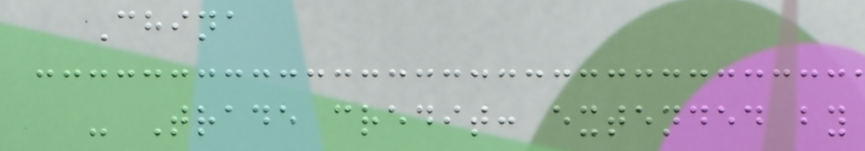China
- Trade credit: extended by
